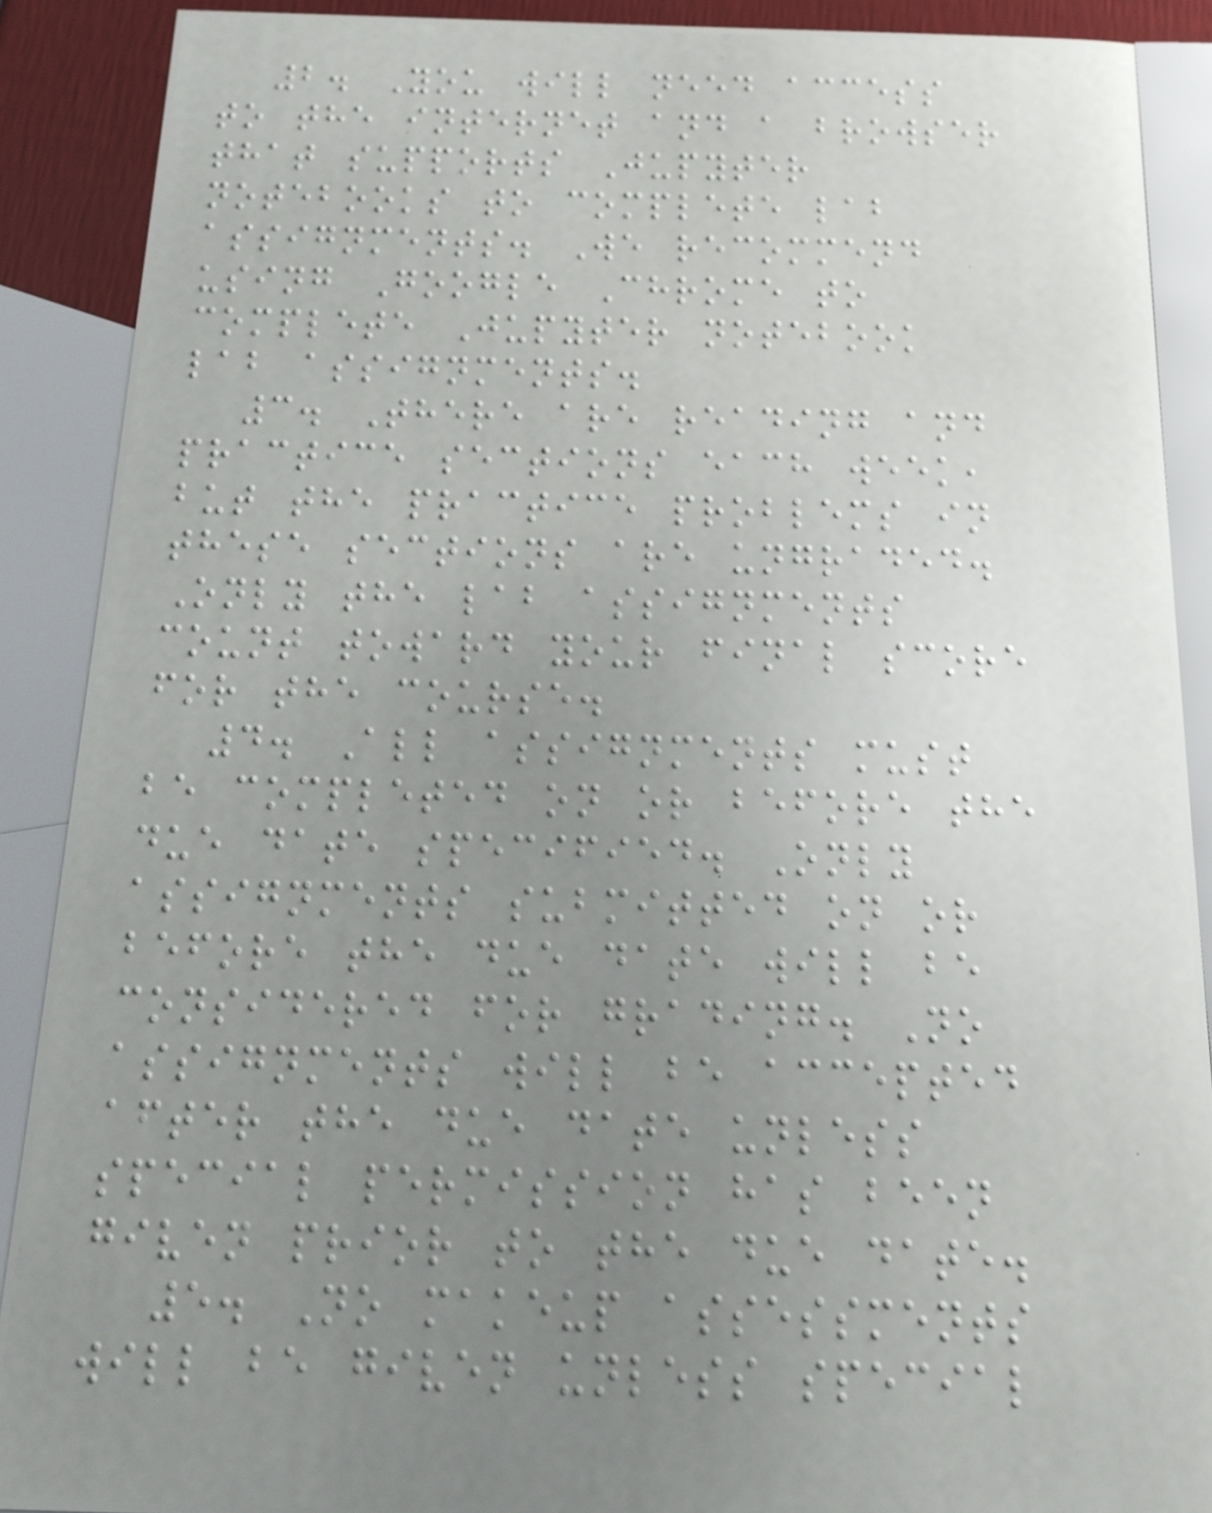2. You will need access
to the internet and a browser
that supports Jupyter
notebooks to complete lab
assignments. We recommend
using Google Chrome to
complete Jupyter notebook
lab assignments.
3. There are reading and
practice sections each week,
but the practice problems in
these sections are ungraded.
Only the lab assignments
count toward your final score
for the course.
4. All assignments must
be completed on or before the
due date specified. Only
assignments submitted on or
before the due date will be
considered for grading. No
assignments will be accepted
after the due date unless
special permission has been
given prior to the due date.
5. No makeup assessments
will be given unless special
